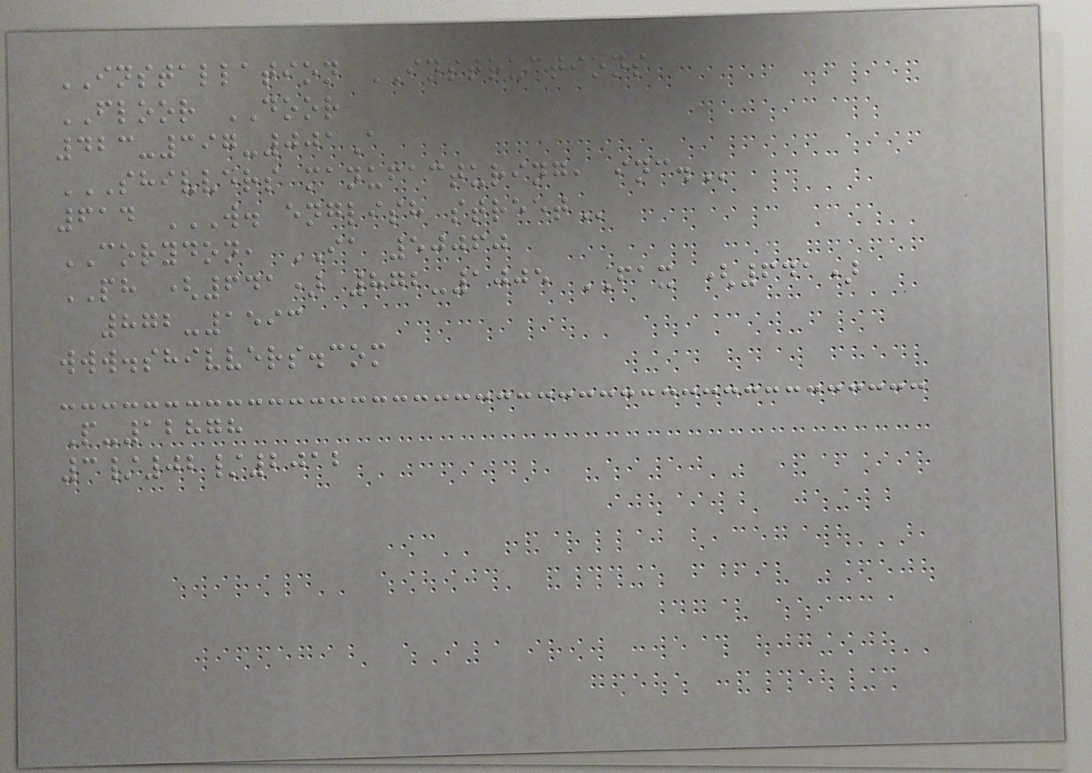INSTALLATION INSTRUCTIONS
FLOOR DOOR
423-397-001A
SHIVVERS MANUFACTURING, INC.
614 W. ENGLISH STREET
CORYDON, IA 50060
PH (641) 872-1005 FAX (641)
872-1593
www.shivvers.com
P-12878
3/02/2012
